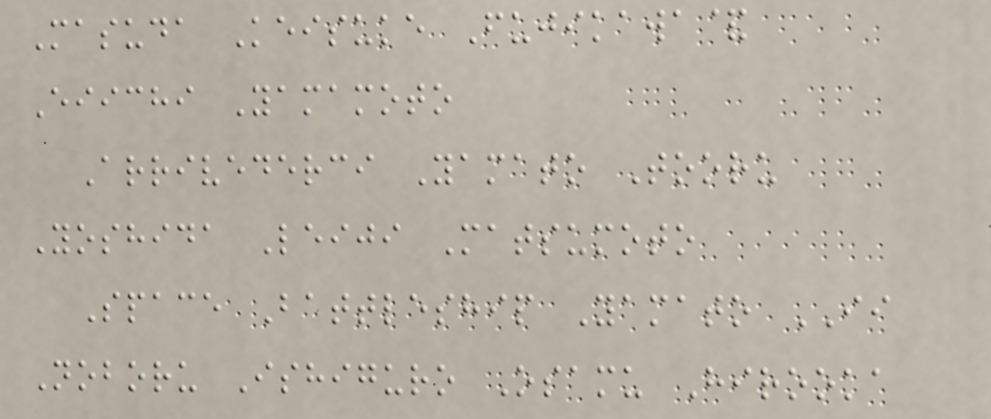Masuda Keisuke Fujikawa&
Eiichi Yamamoto
Arrivederci Yamato Tooru
Yoshida Leiji Matsumoto
Space Battleship Yamato II
Noboru Ishiguro Osamu Hirooka
